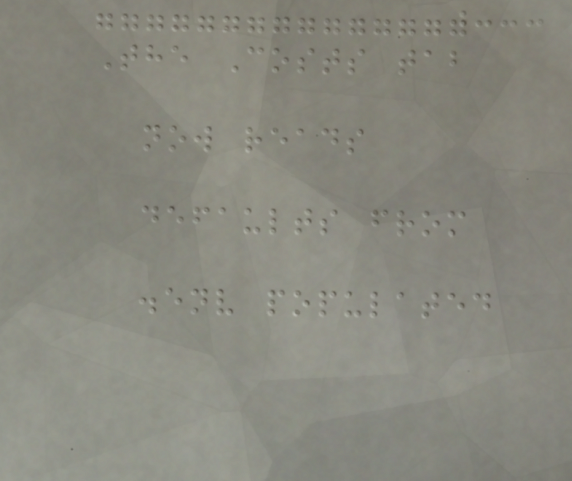The Costs tab
now reads
defaults from
.env populated
